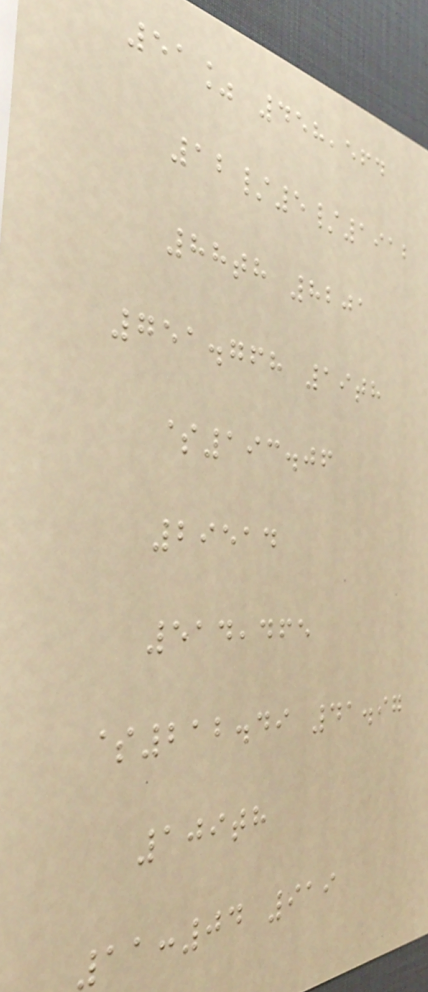51% 458,564
12/5/1912
88th 8201
751.768 19th
$193.06
29514
514,465
$212.49 41.97
109th
11:04 919
